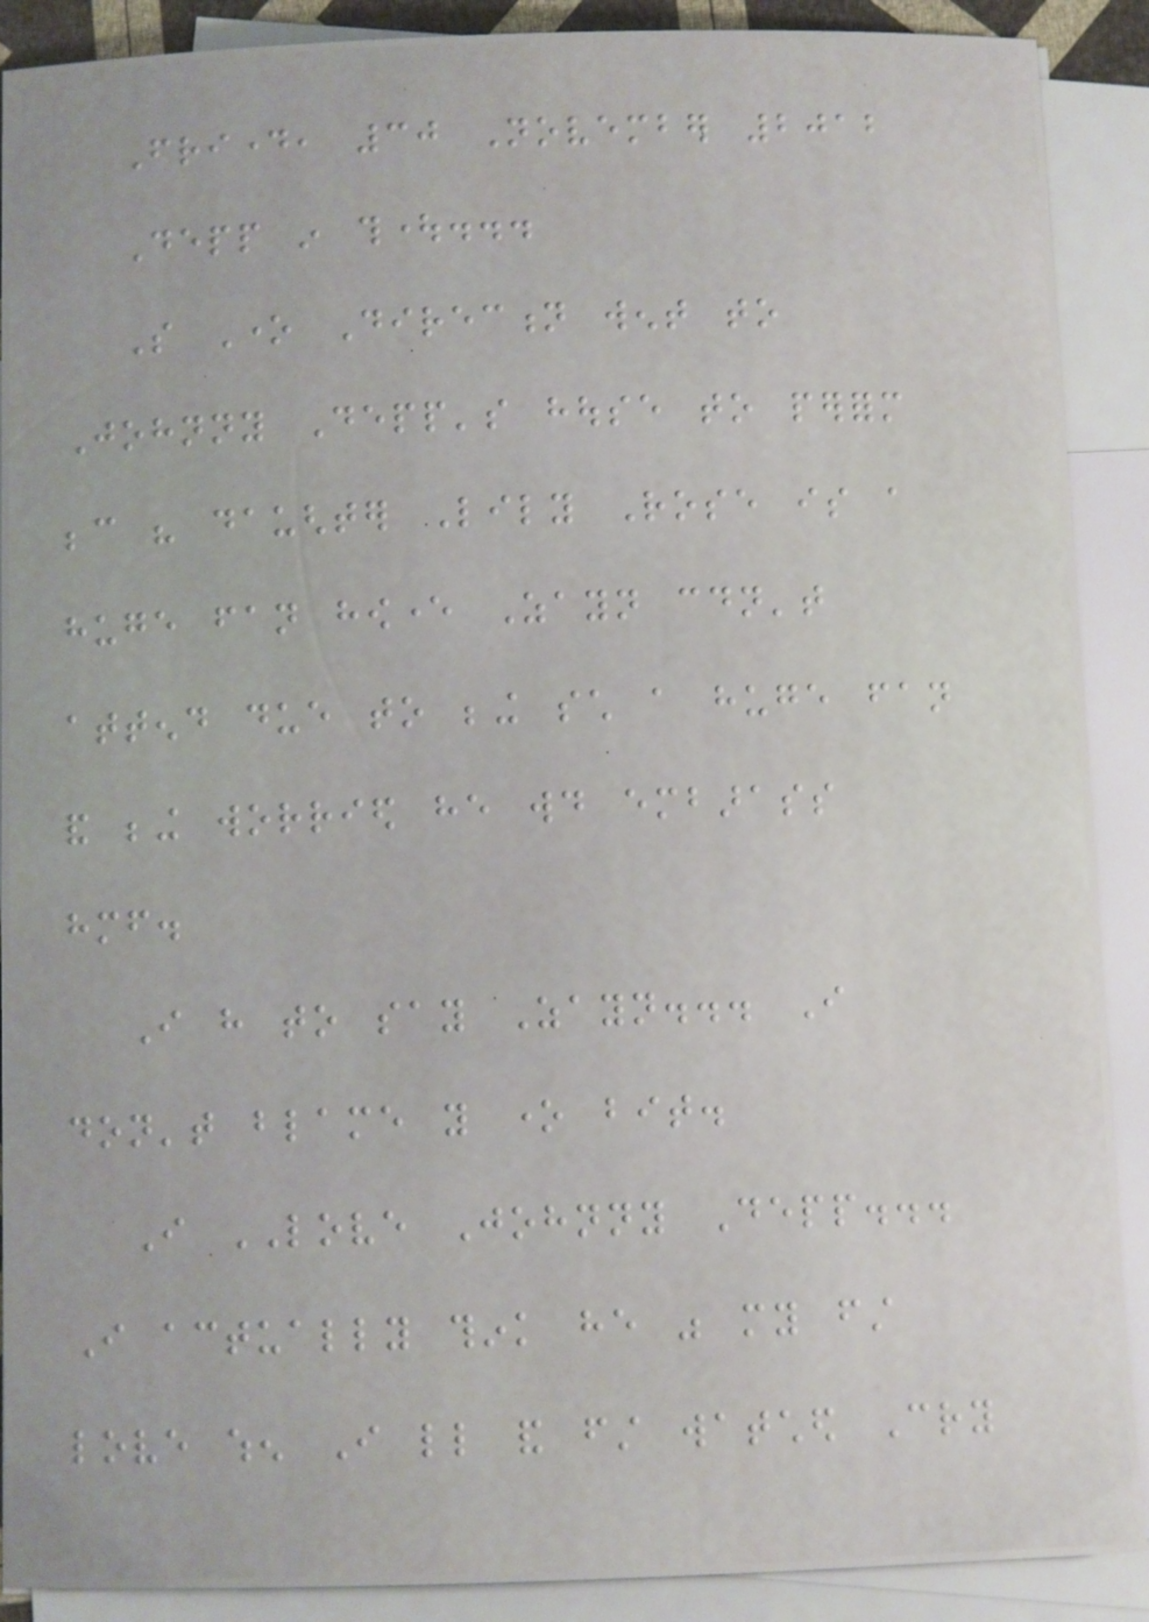Friday, 30 November 2012
Depp in thought...
So One Direction went to
Johnny Depp's house to perform
because his daughter Lily Rose is a
huge fan however Zayn couldn't
attend due to being such a huge fan
and being worried he would embarass
himself.
I have to say Zayn... I
don't blame you one bit.
I LOVE Johnny Depp...
I actually think he was my first
love when I little and first watched Cry
